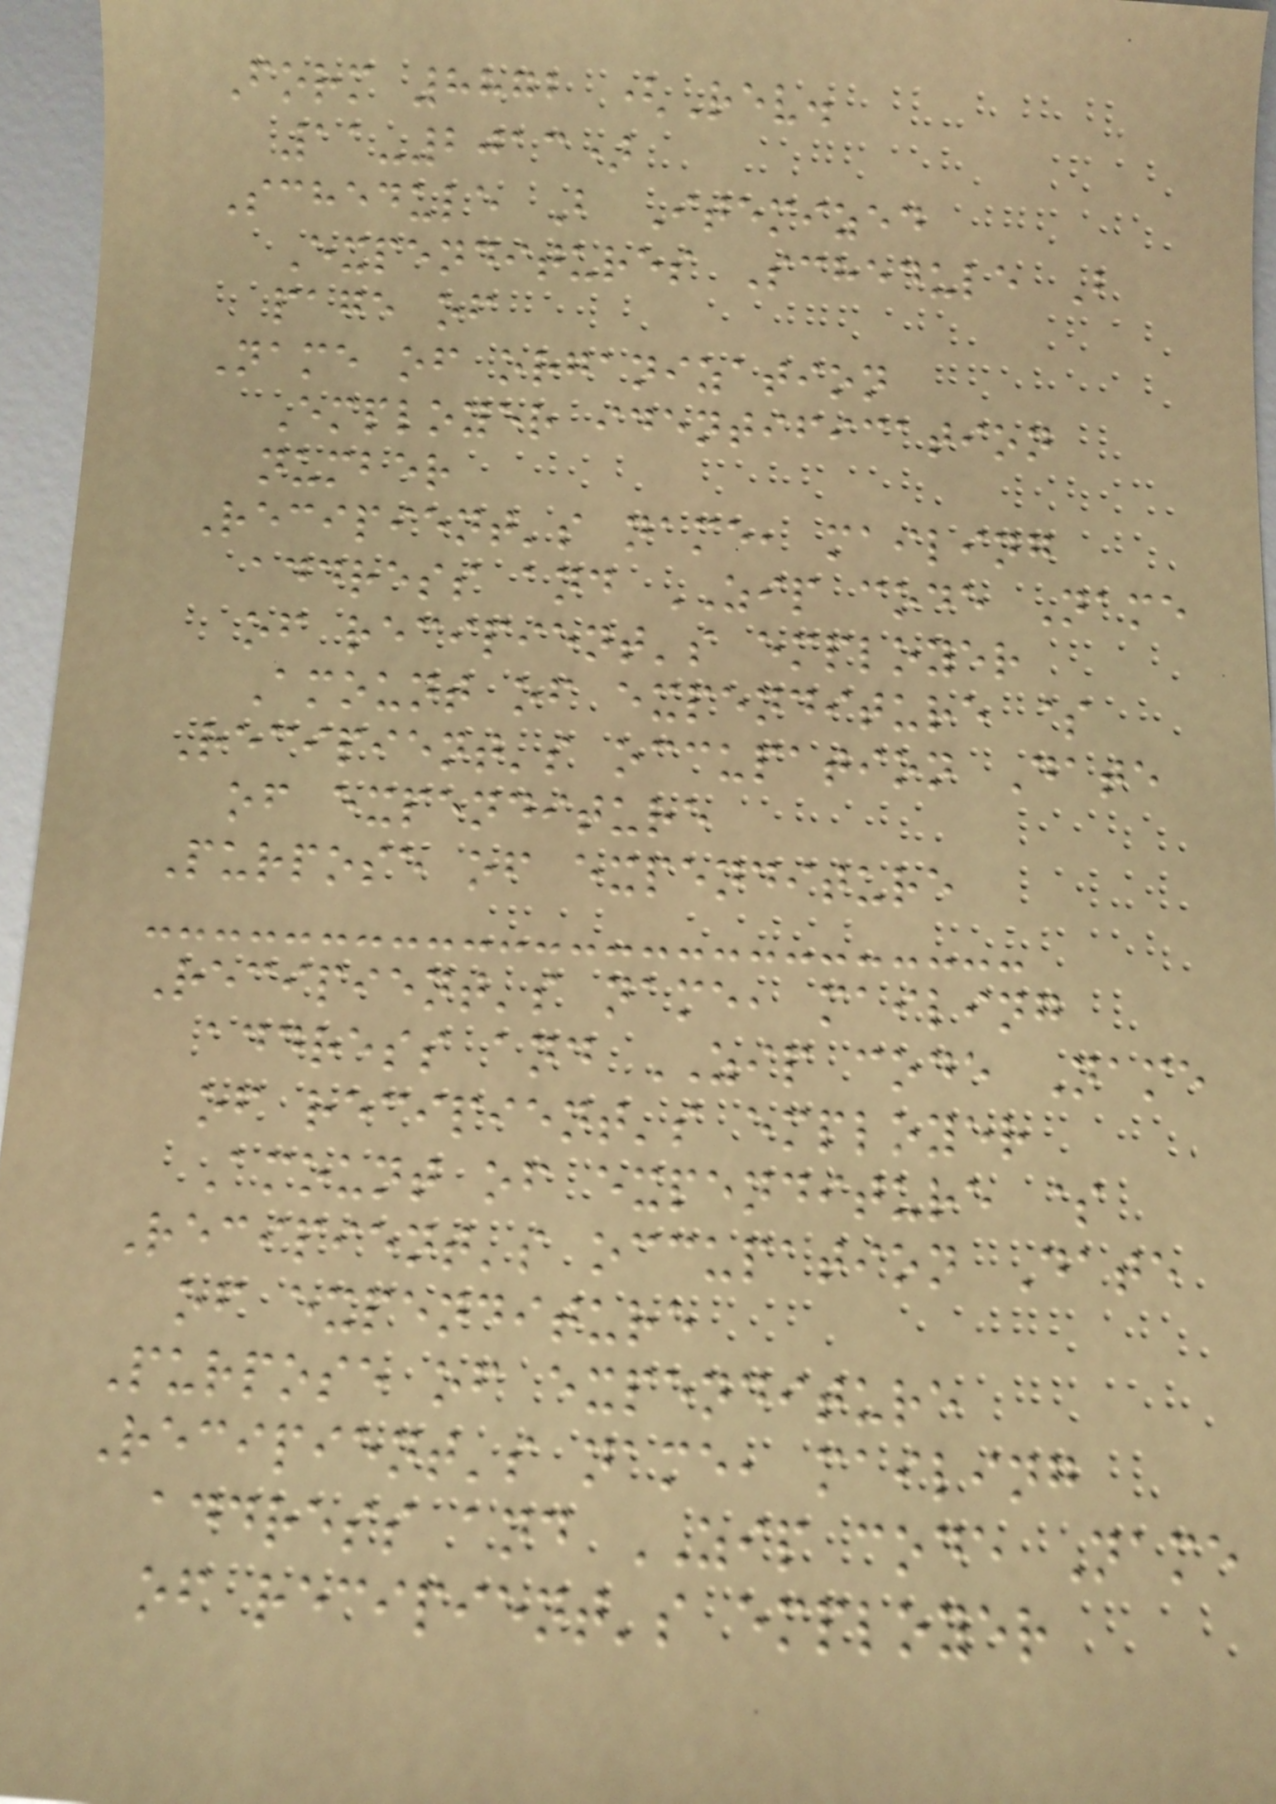Form 8872 (Rev.
11-2013)
Schedule B Itemized
Expenditures Schedule B
page of
Name of organization
Employer identification
number
Recipient's name, mailing
address and ZIP code Name
of recipient's employer
Amount of expenditure $
Recipient's occupation Date
of expenditure
Purpose of expenditure
Recipient's name, mailing
address and ZIP code Name
of recipient's employer
Amount of expenditure $
Recipient's occupation Date
of expenditure
Purpose of expenditure
Recipient's name, mailing
address and ZIP code Name
of recipient's employer
